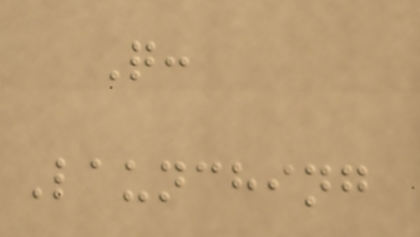Q:
Launching
